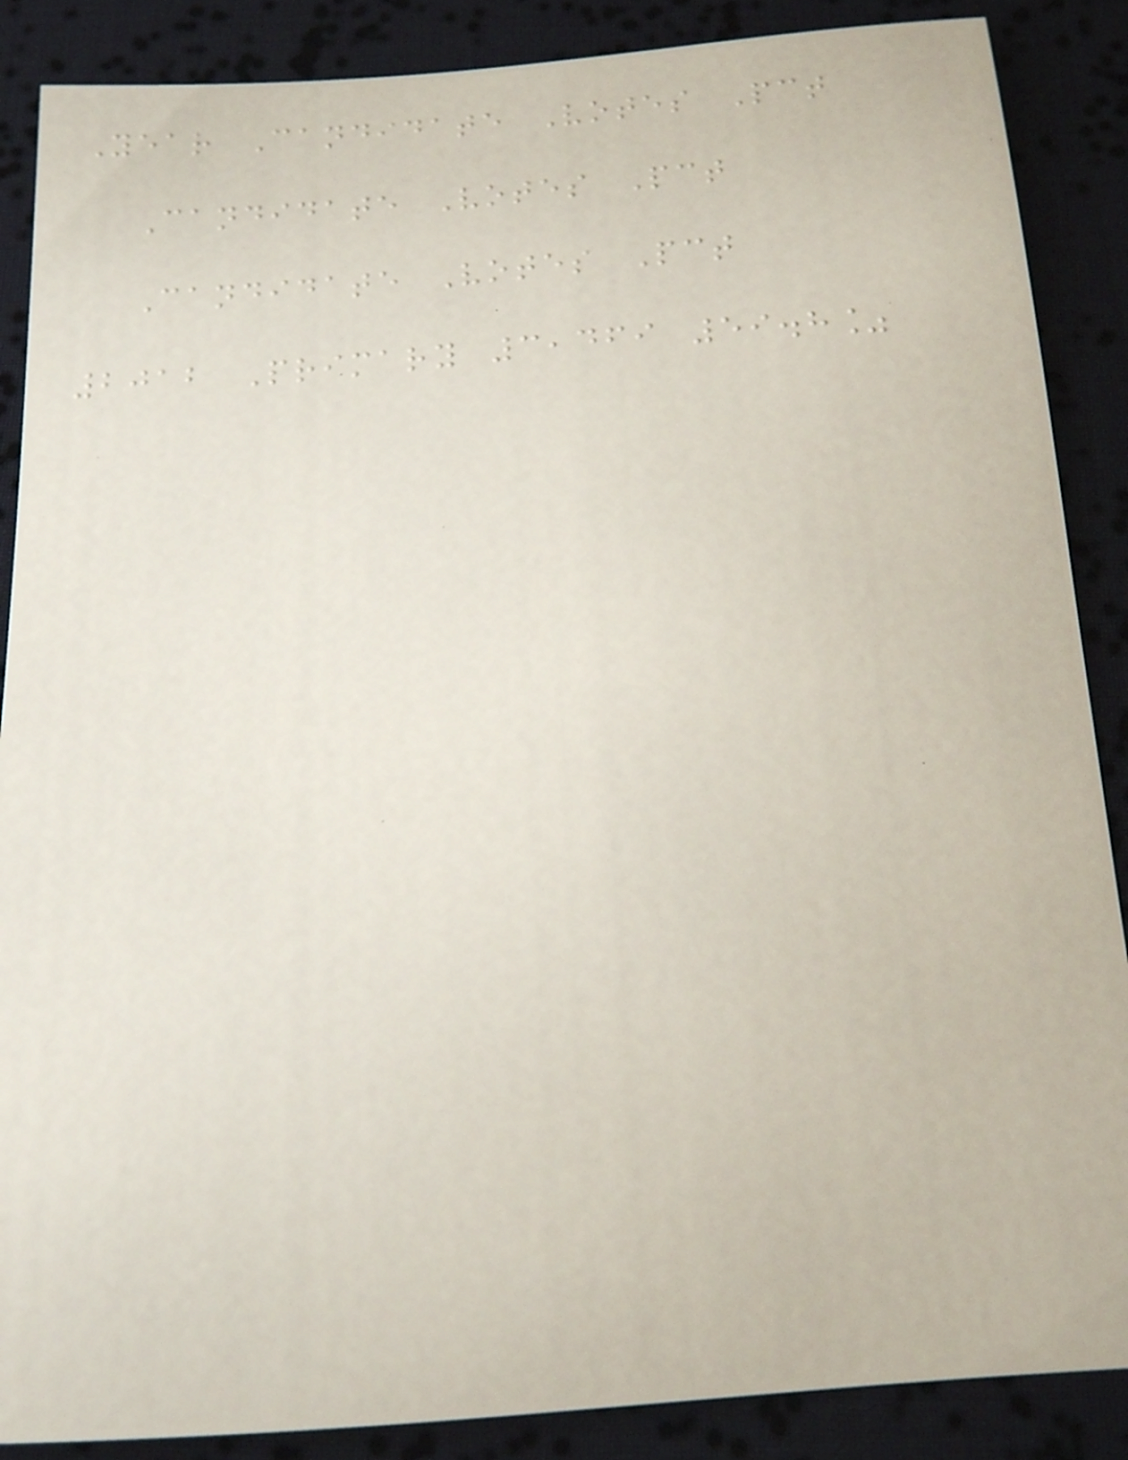Year Candidate Votes Pct
Candidate Votes Pct
Candidate Votes Pct
2012 Primary 3,469 59.8%
